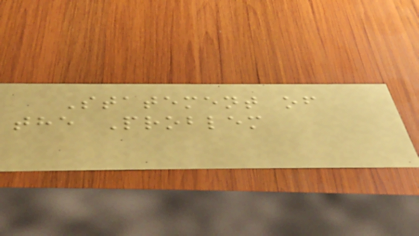Statement of
the Problem
